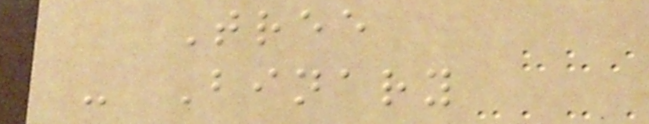Tree
- Binary
